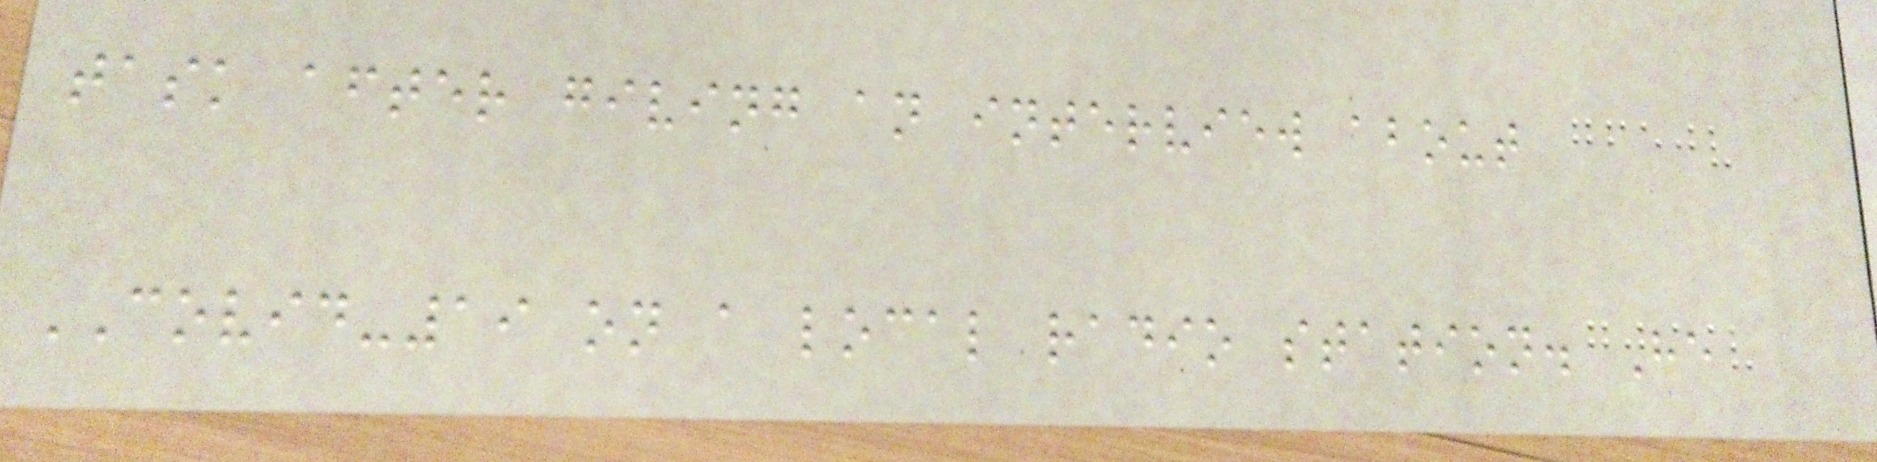task after giving an interview about
COVID-19 on a local radio station. He
